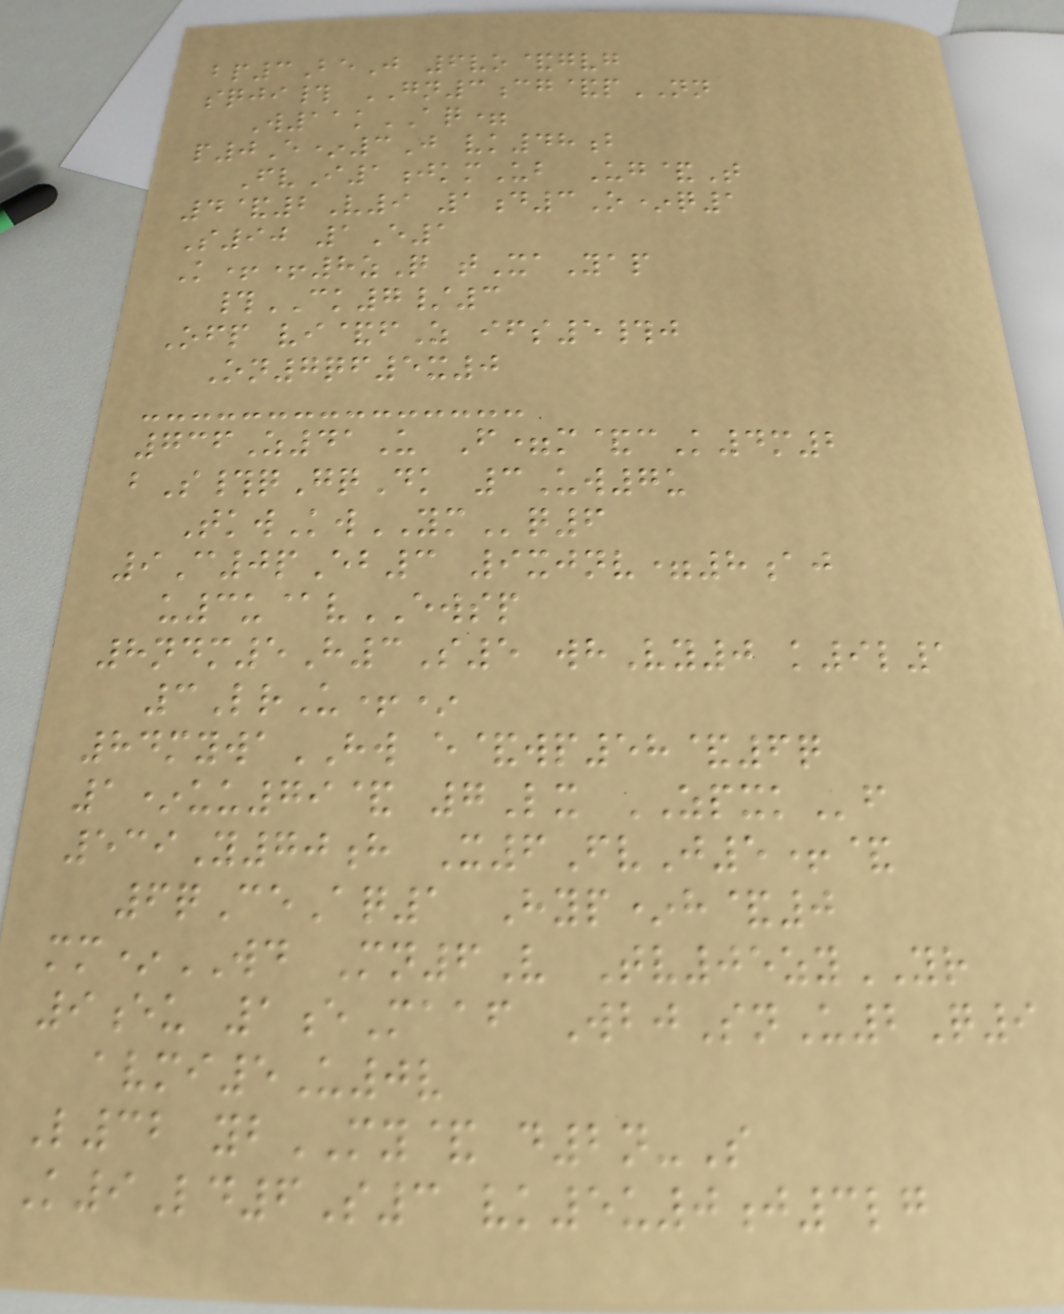bp3BeJ 6vo&gvg
sqji# GN3cg&pNN
W11kAQ=
p0E*3J vk48b
FvI1jkmUb Ug&T
4&2V9 1d3O*q1
S90 1E1
K++8zQ tXaYap
#CK7/3
Ofp vi&fZ ifs5#j
On7qf5x0
736Z41U F=m&cK4m2
bS#qGqDk 3Uw7u
TkwKwYMq6
9C0pEb3 9xjnv=8aj
u3u@vEWSP
8ndm5H3S5 whVy0 k9l1
3LrU+*
84mywaHW e&wp58&6q
1*uu79& 7Lx ZPXKf
539Y70h X6FvJ5+&
6qCeAq1 Hyp*h&0
mm*WD Mn6V Tv05zyYR
9eu 1eMaaf WbjSnU2Q9
avmi5U0v
L32 ybMY& d2n-S
K9Ld6S3 vk5u0j3lg
